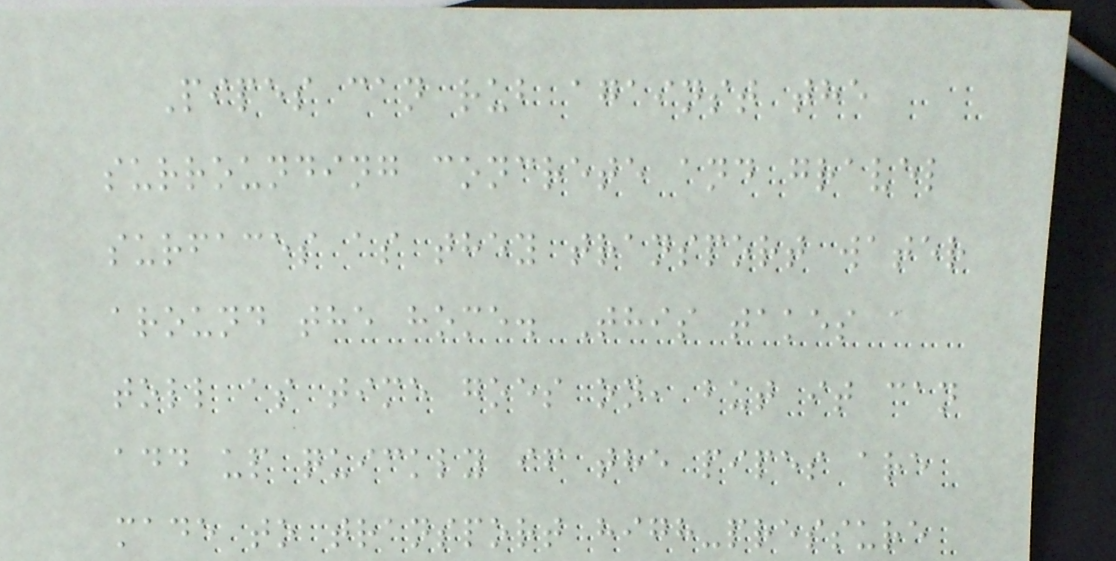Pipes can rub against the
surrounding concrete and gravel
surfaces as they transport water
around the home. This takes a
toll as time goes on, but it can
add up quickly if the pipes are
made to transport high-pressure
